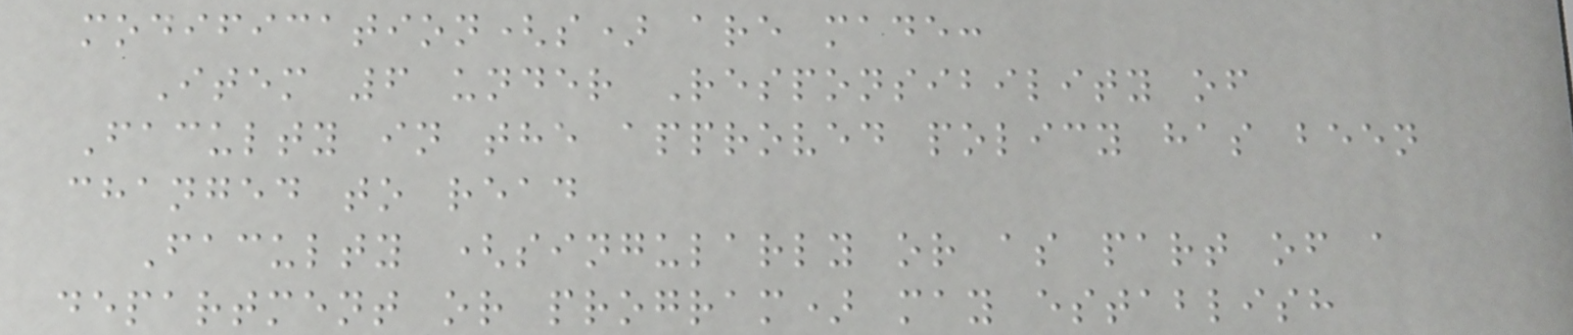modification(s) are made:
Item 6 under Responsibility of
Faculty in the approved policy has been
changed to read
Faculty (singularly or as part of a
department or program) may establish
